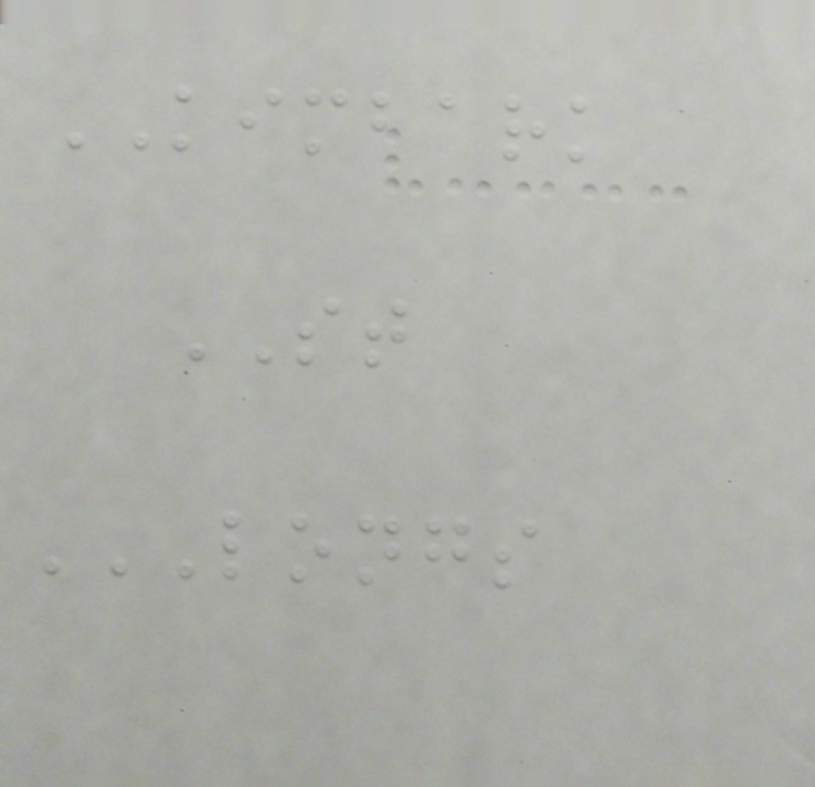KIMBARK
ST
LONGS
